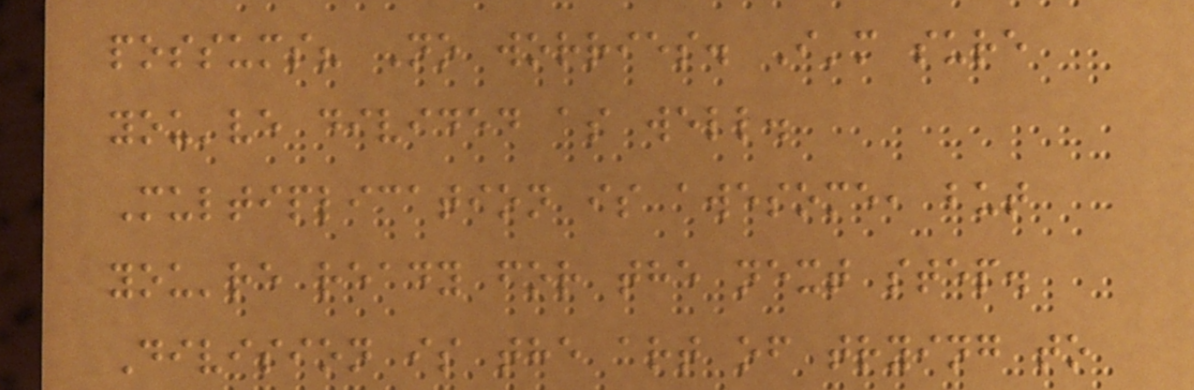possums? No worries. I'm sure
you've divided as well.
Multiplication is awesome, but
you're ready for the next step.
Division is the art of trying to
